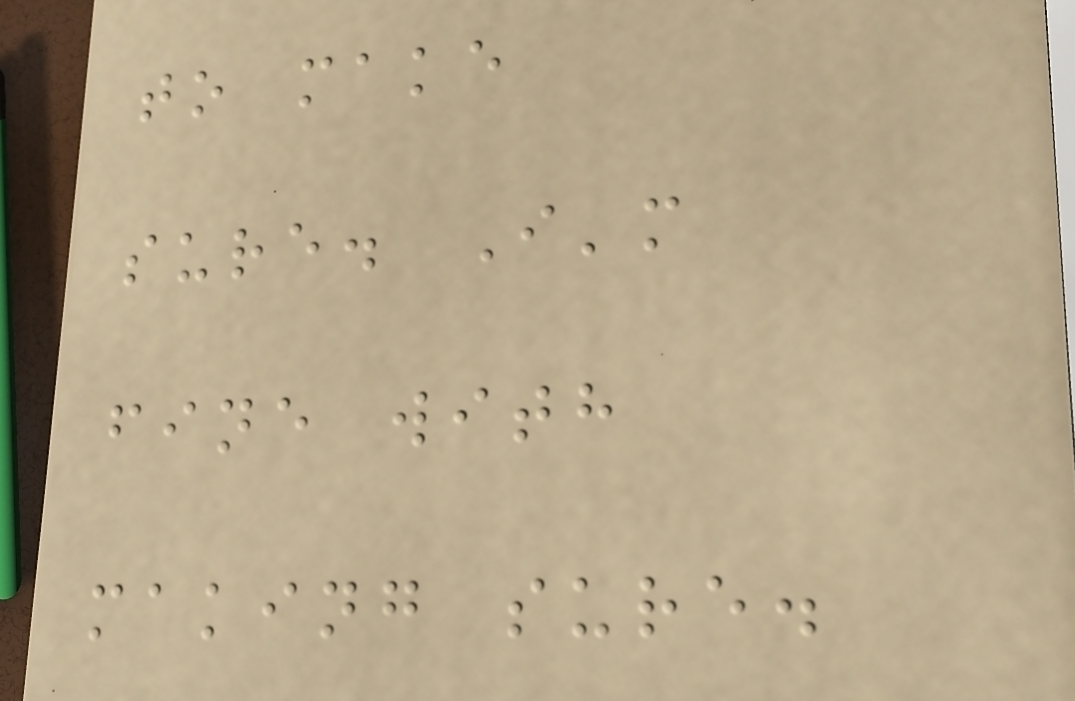to make
sure. I'm
fine with
making sure.
